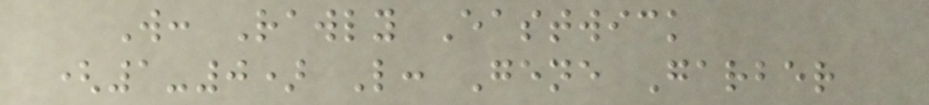W: Rawly Eastwick
(1-0) L: Gene Garber
